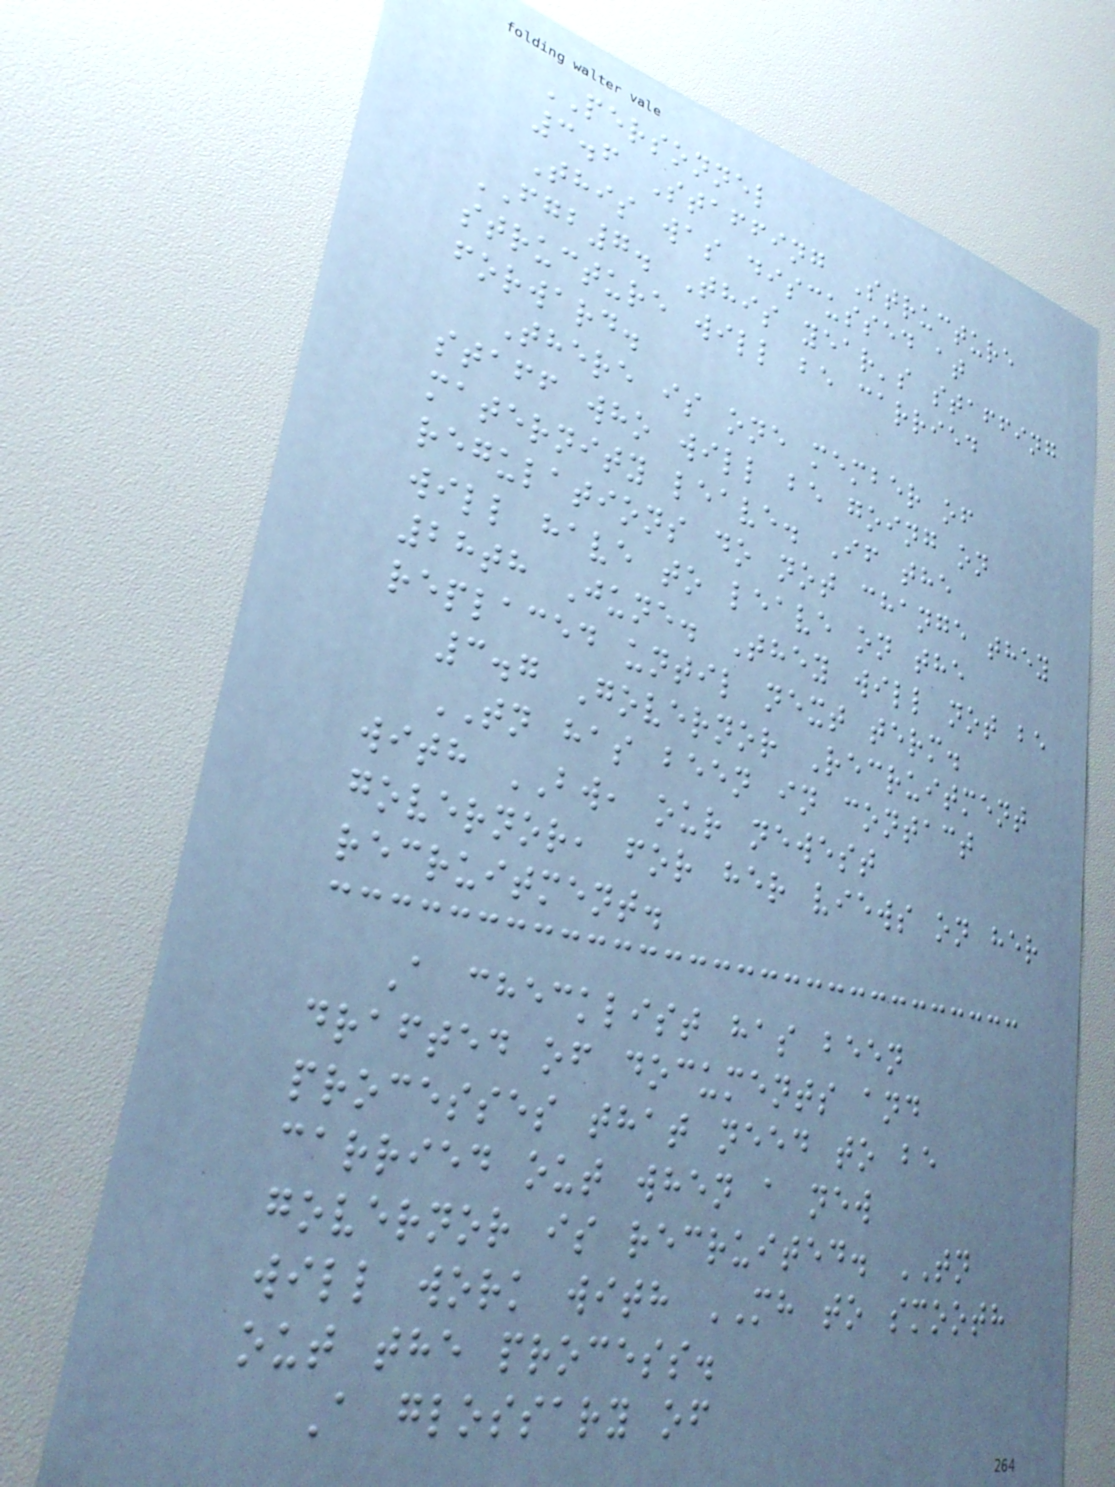PERSONNEL
3.6 Staffing Structure
This was discussed at
FGB7. This year's staffing
structure will be carried
forward.
There is one member of
staff who will be going on
maternity leave. If the
regulations do not change they
will have to leave on the
28th June. They will not be
replaced until next term.
3.7 Governor Recruitment
TN has been in contact
with BW, our newest
governor, for her views on her
recruitment.
A checklist has been
drafted of documents and
processes that need to be
carried out when a new
governor is recruited. TN
will work with MH to smooth
out the process.
A glossary of
